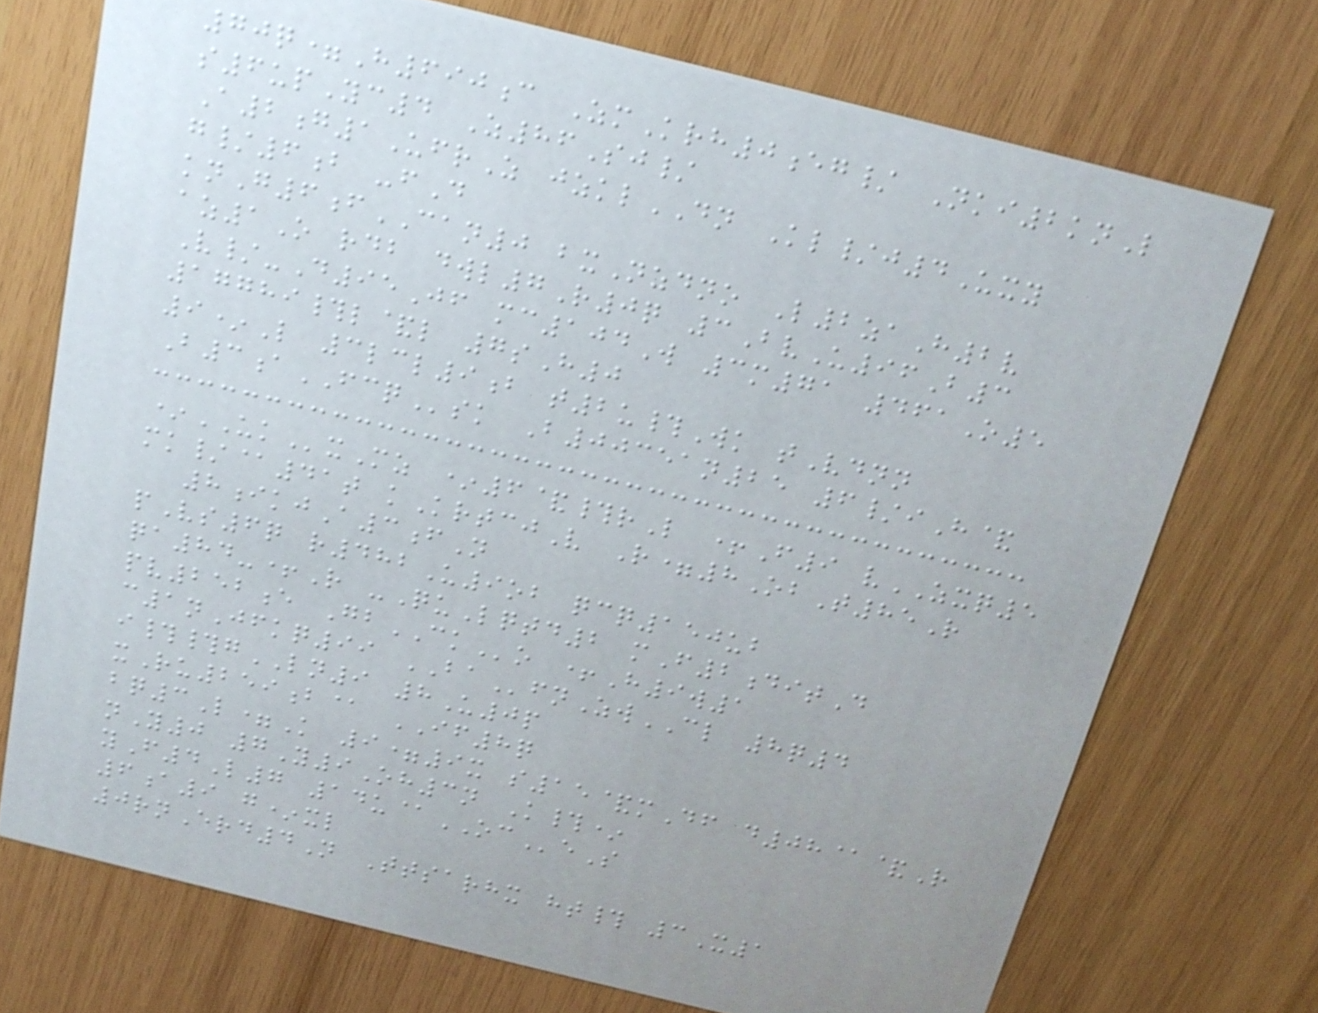70q=H690c ZmKrh0eg/ Nki2knL
s6upYc4 Z86Sj/
A2g1UfrZ jzklDN Kl/j4Uxy
g/6b -fD
knG6fCAN0 bxNzdno L2zaH2v
az1O rdb dwl7R0q 3BvU96B3
V/-D95Jf mc104W 3m71 461O5
17789#l&l 7sH0
9*L 3lcl9b t2u#Wk tVdnn
B3aFCQsk B00351n25 6/iH&
*UKxMz *6&#rL +F9 vZXQ5
mk/@41t kKrtcjV R=8ObT85R
8ikjA3fN
pVs6q r482U9ob qcq150ub
qa84-+R -QuLqtd2 mF2ditD
pv252e GbCKo +H9w1
c1nJfkq99 BAfnZwCL 8q4
i##gLN9 8U0p
xRu259b@ IF8q
bq3L=K 9=9x s15&mDf d08@&R
nY0 7Y9Oh3n K#*
yF4L7 14u@OCeS
6a9 g*xl
0rnErd4N Ttsarhx ht# 3X1
